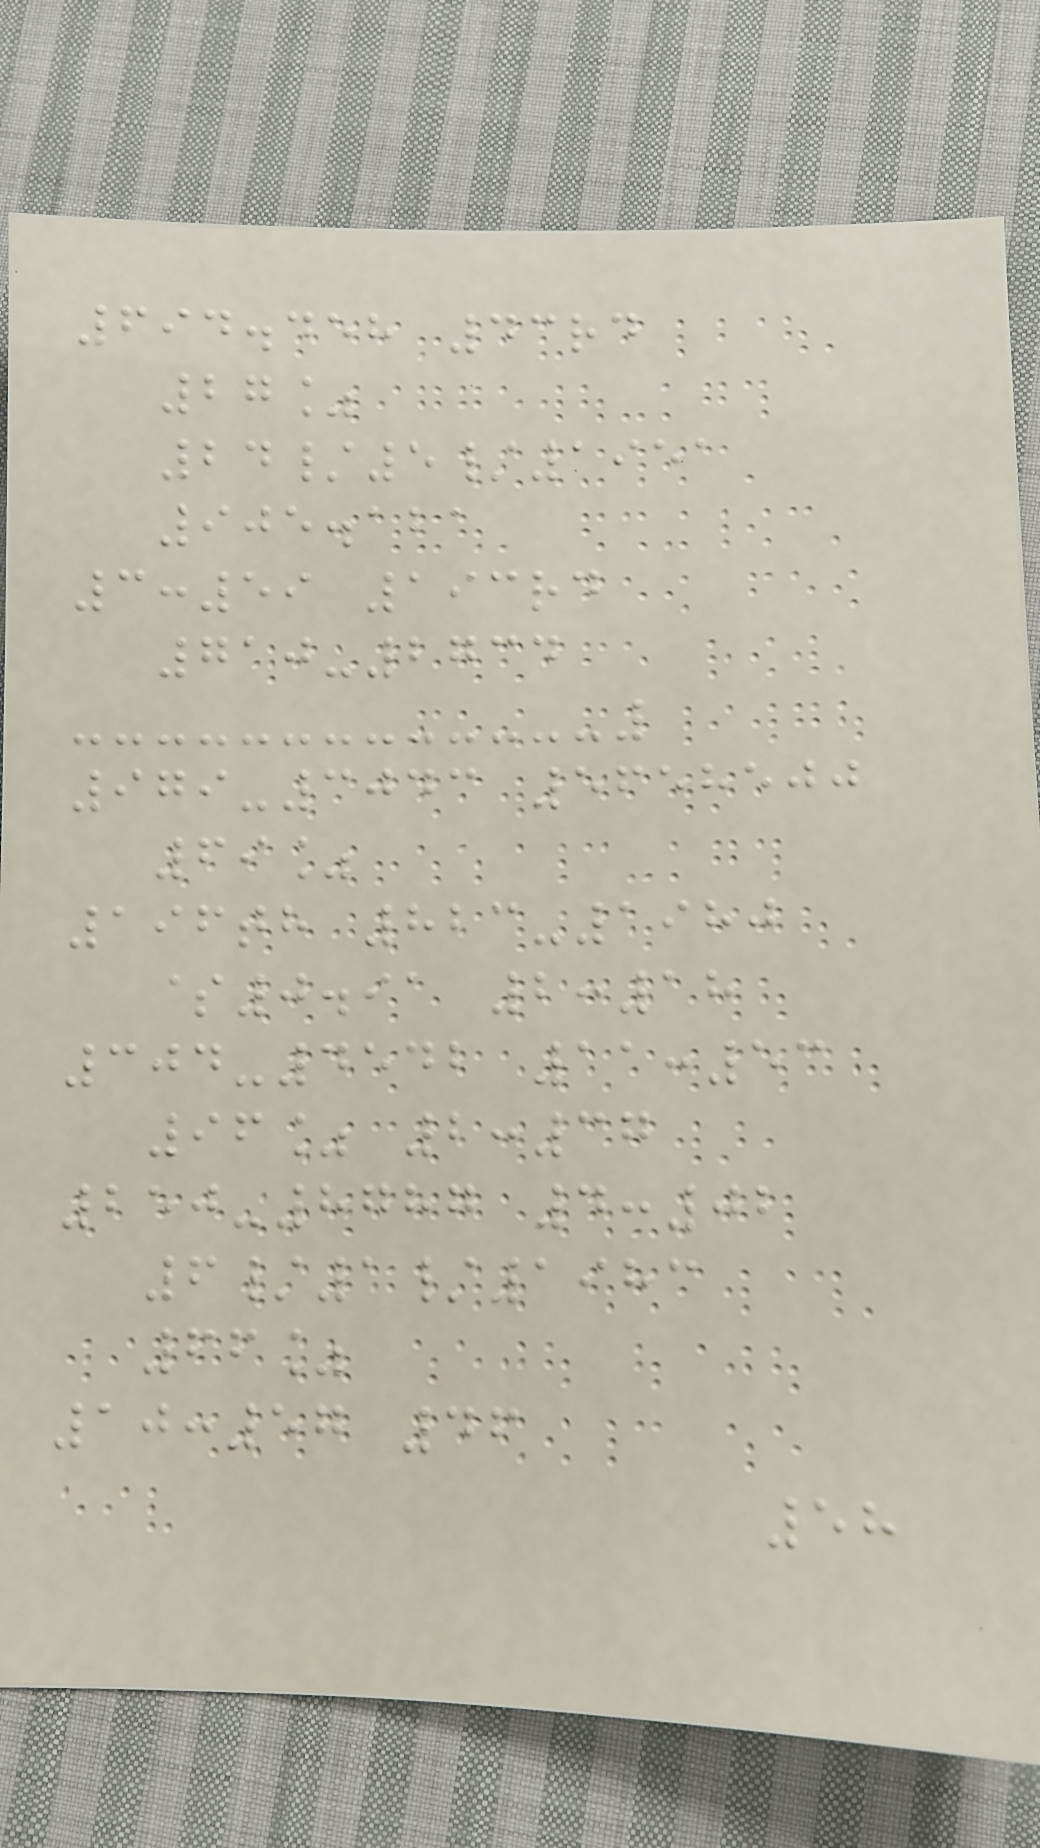694.458 43rd
27%
24/5/1951
905.121
3:59 193rd
710-2734
979-3043 5658500
69%
196th 823-1980
$0.91 2:18
304-4542 11:53
96% 2:37
250-8787 4:02
6/1/1983
66%
10:57 46
58
